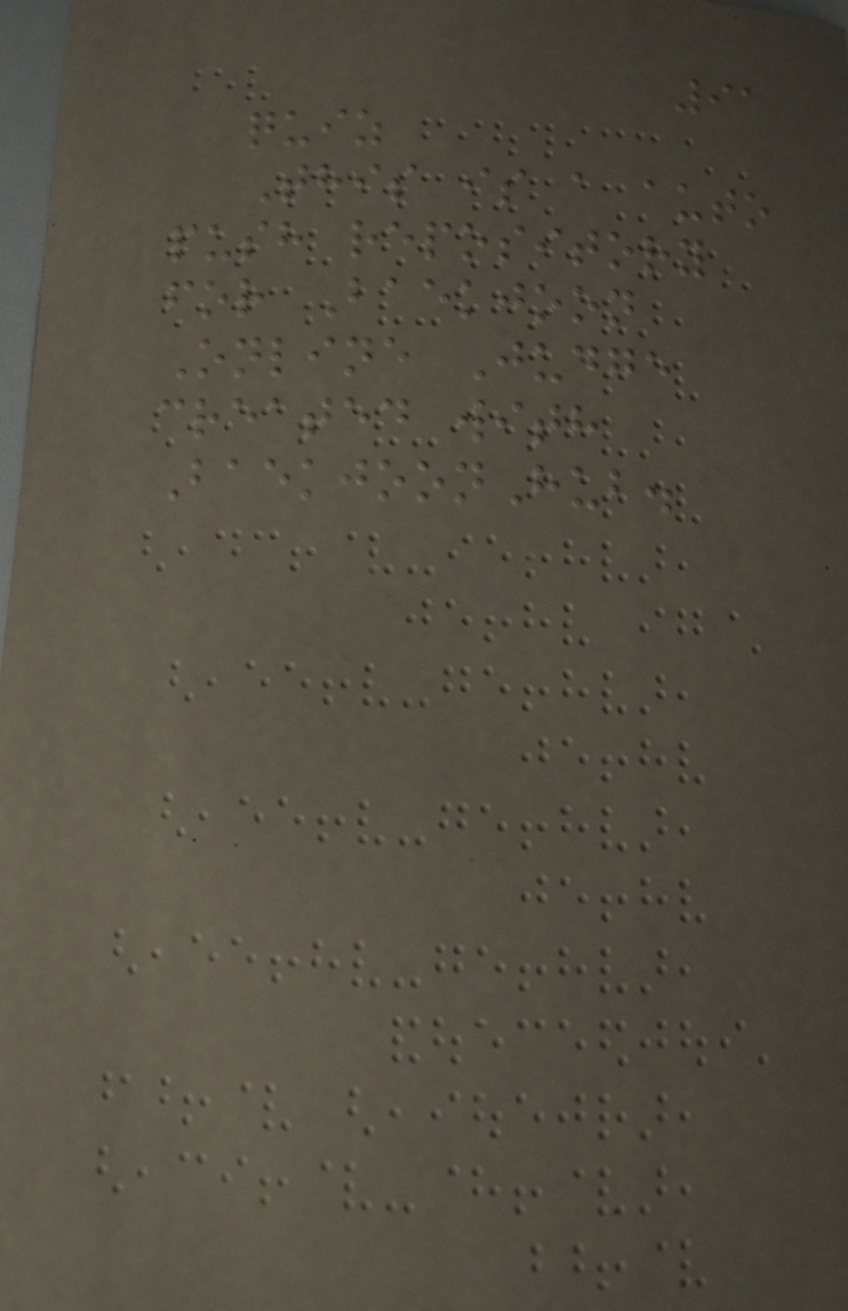91
quiz
This is a auto
push repository
for Baekjoon
Online Judge
created with
BaekjoonHub.
